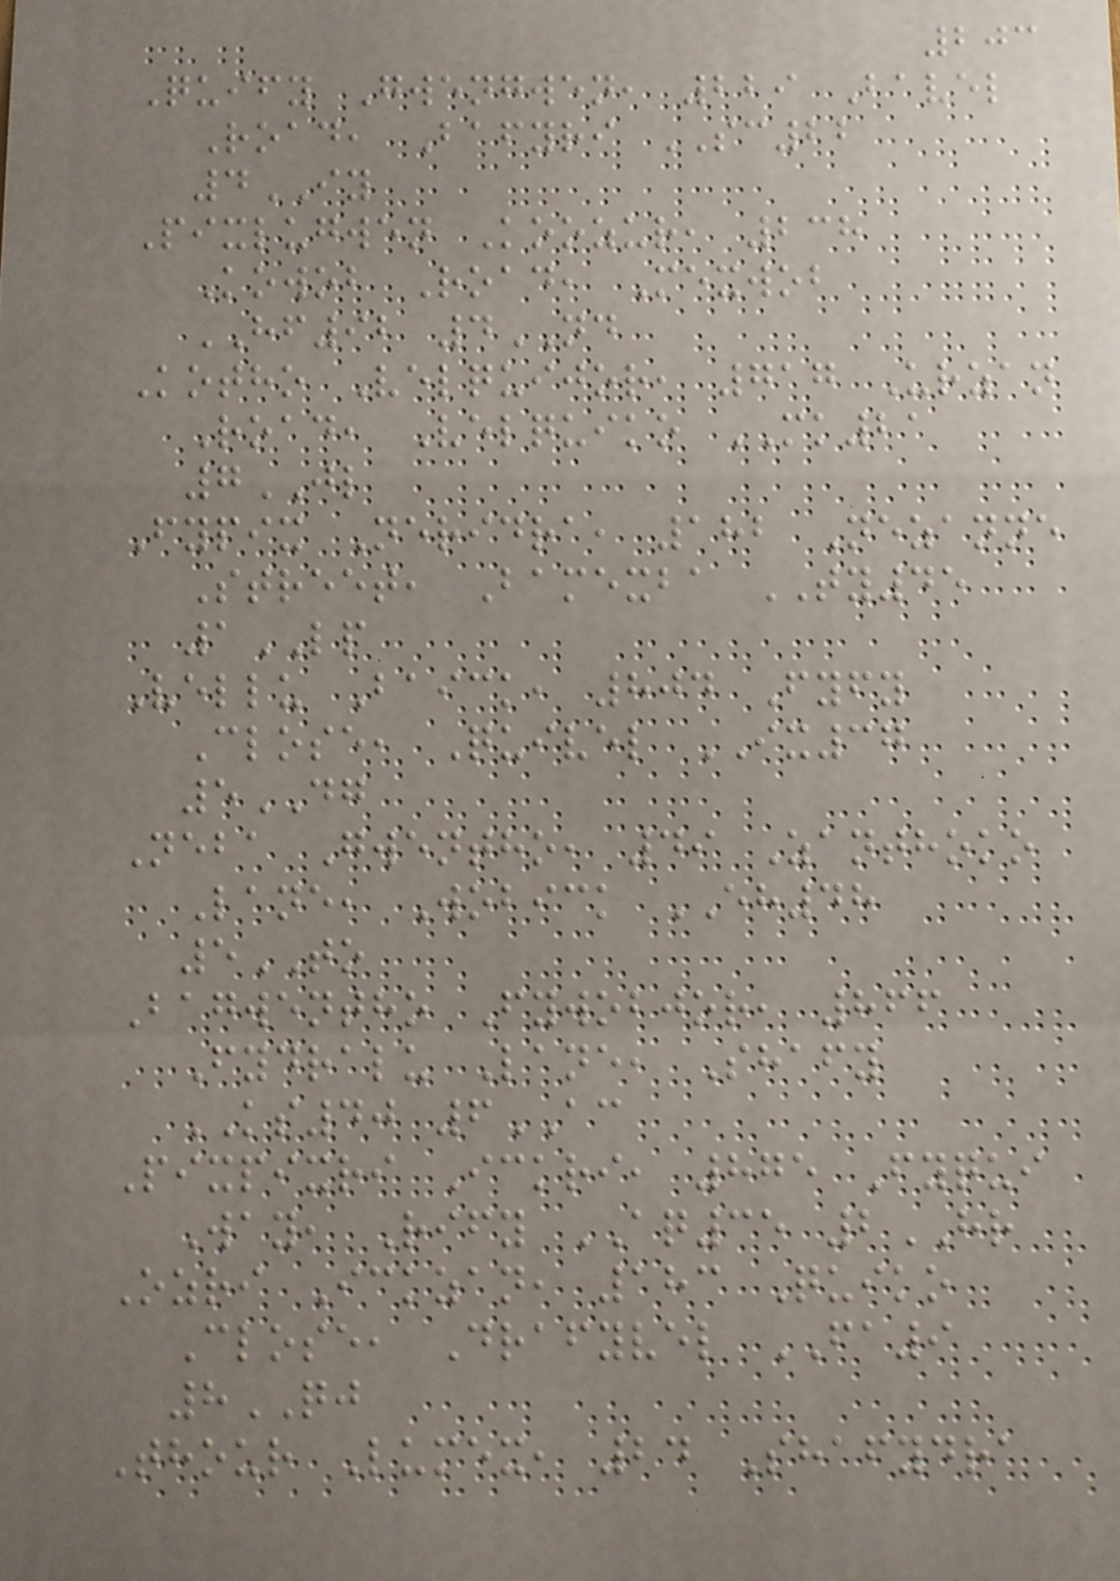203
Quify Gwengwen, 229 Bavel
Road, Bafyri SC22
4IY
Pixlugwen Koozur, 238
Kowob Road, Mexwob
HF92 4ND
Kotho Velquijor, 717 Urzan
Road, Velquiko MK21
7JL
Fypix Neridra, 182 Nezanne
Street, Bamexba TY45
1LP
Vellu Baick, 804 Fyfy
Close, Quivel IX37
5DG
Neba Gwentho, 49 Zanthoko
Lane, Wobick EH48
5TO
Bagwentho Fywobjor, 866
Fydralu Lane, Shafy
KS40 6AC
Pixpixri Ickri, 875 Fyqui
Way, Rify AQ35 2HR
Ozri Ickzan, 183 Quiko
Close, Drafyvel FA9
8QJ
Thour Lumex, 24 Shafydra
